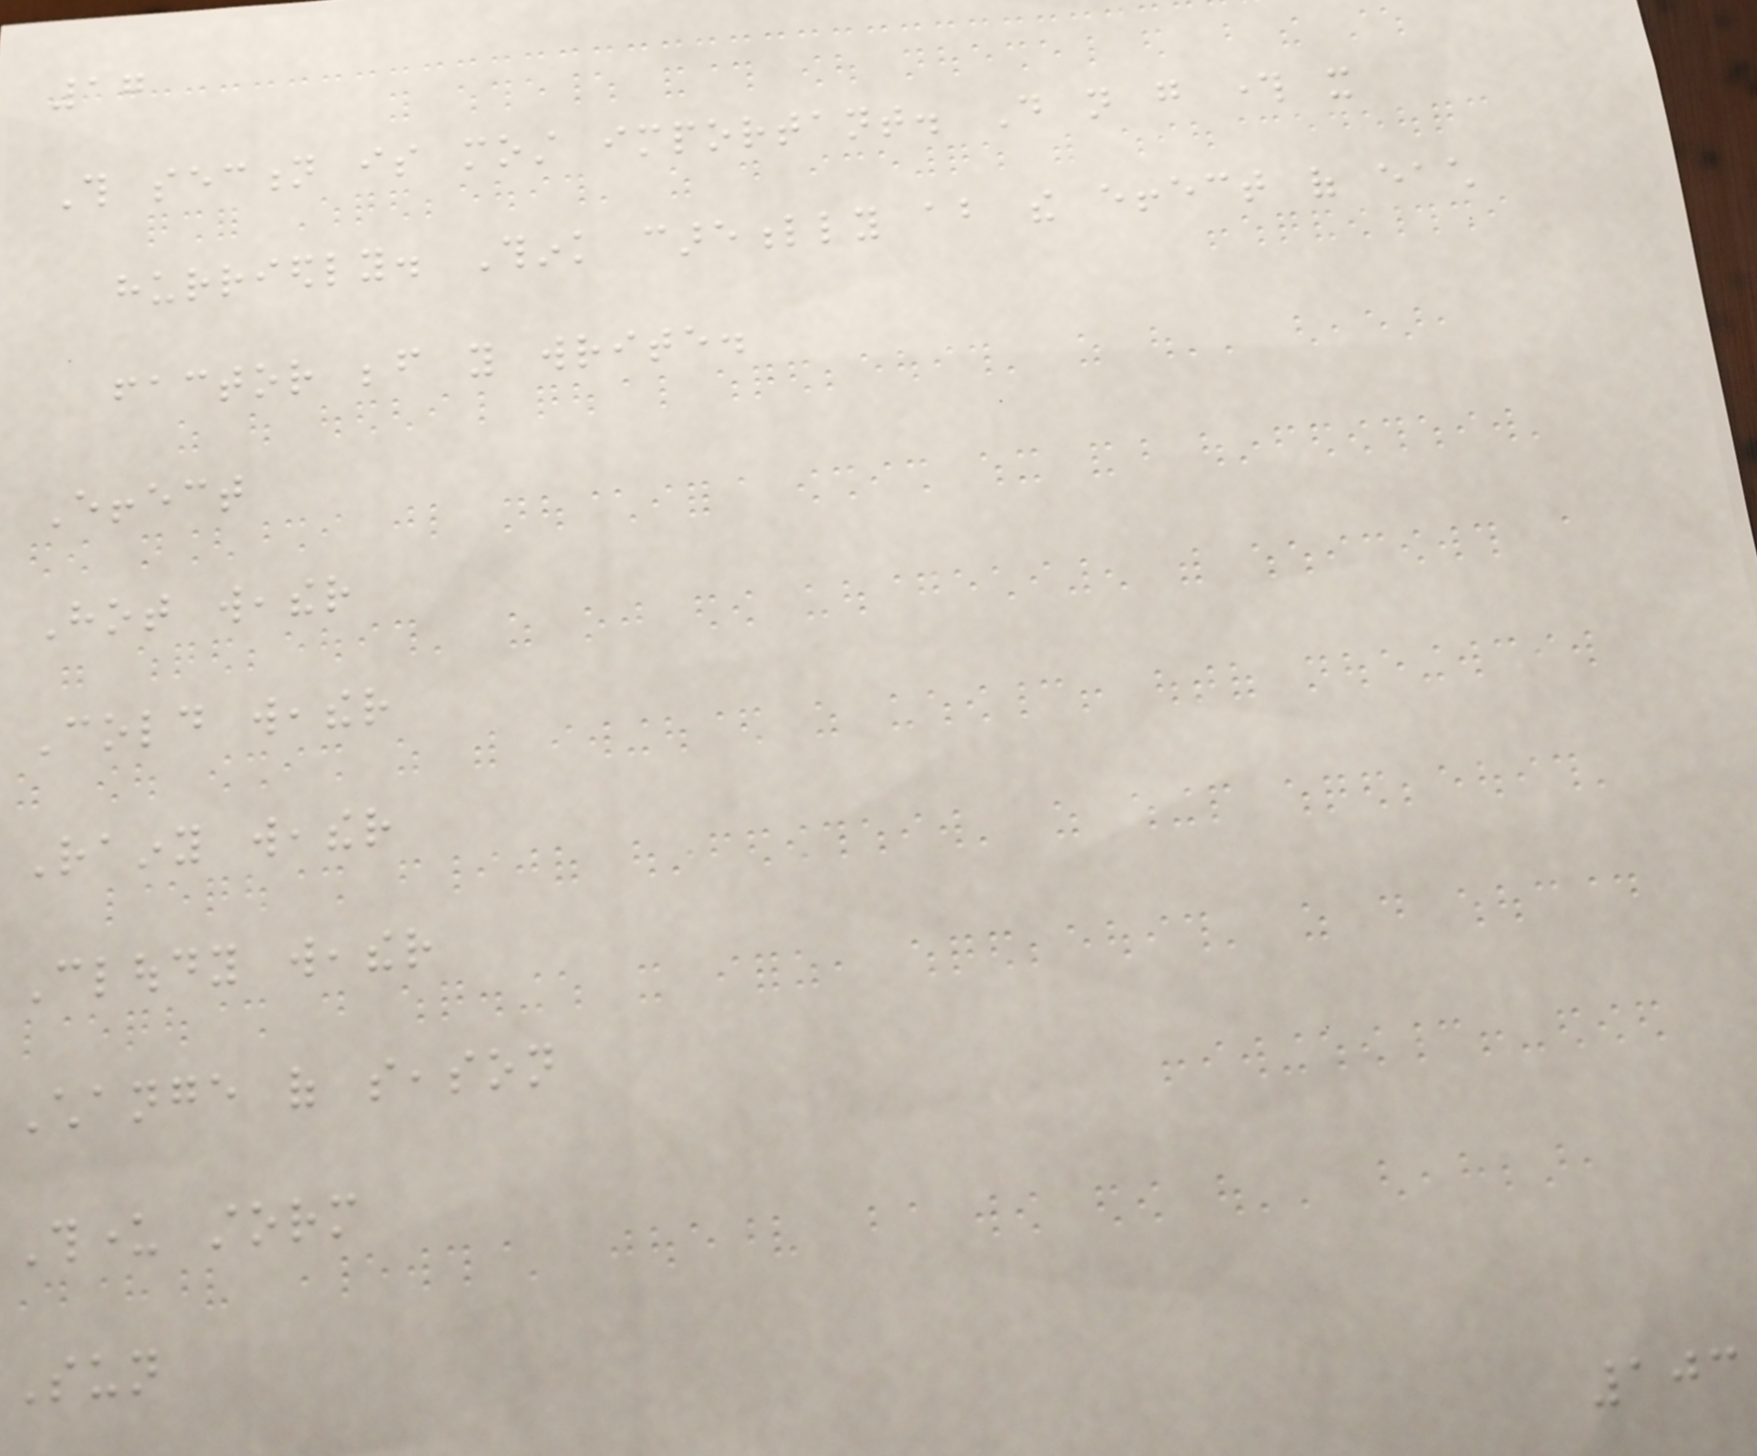17
This section is most important. Do not go through it
hurriedly. Think carefully about the effect of each
factor before you write.
Effect
Hot weather
Cold weather
Rainy weather
Cloudy weather
Change of season
Thunder storm
Sun
103
